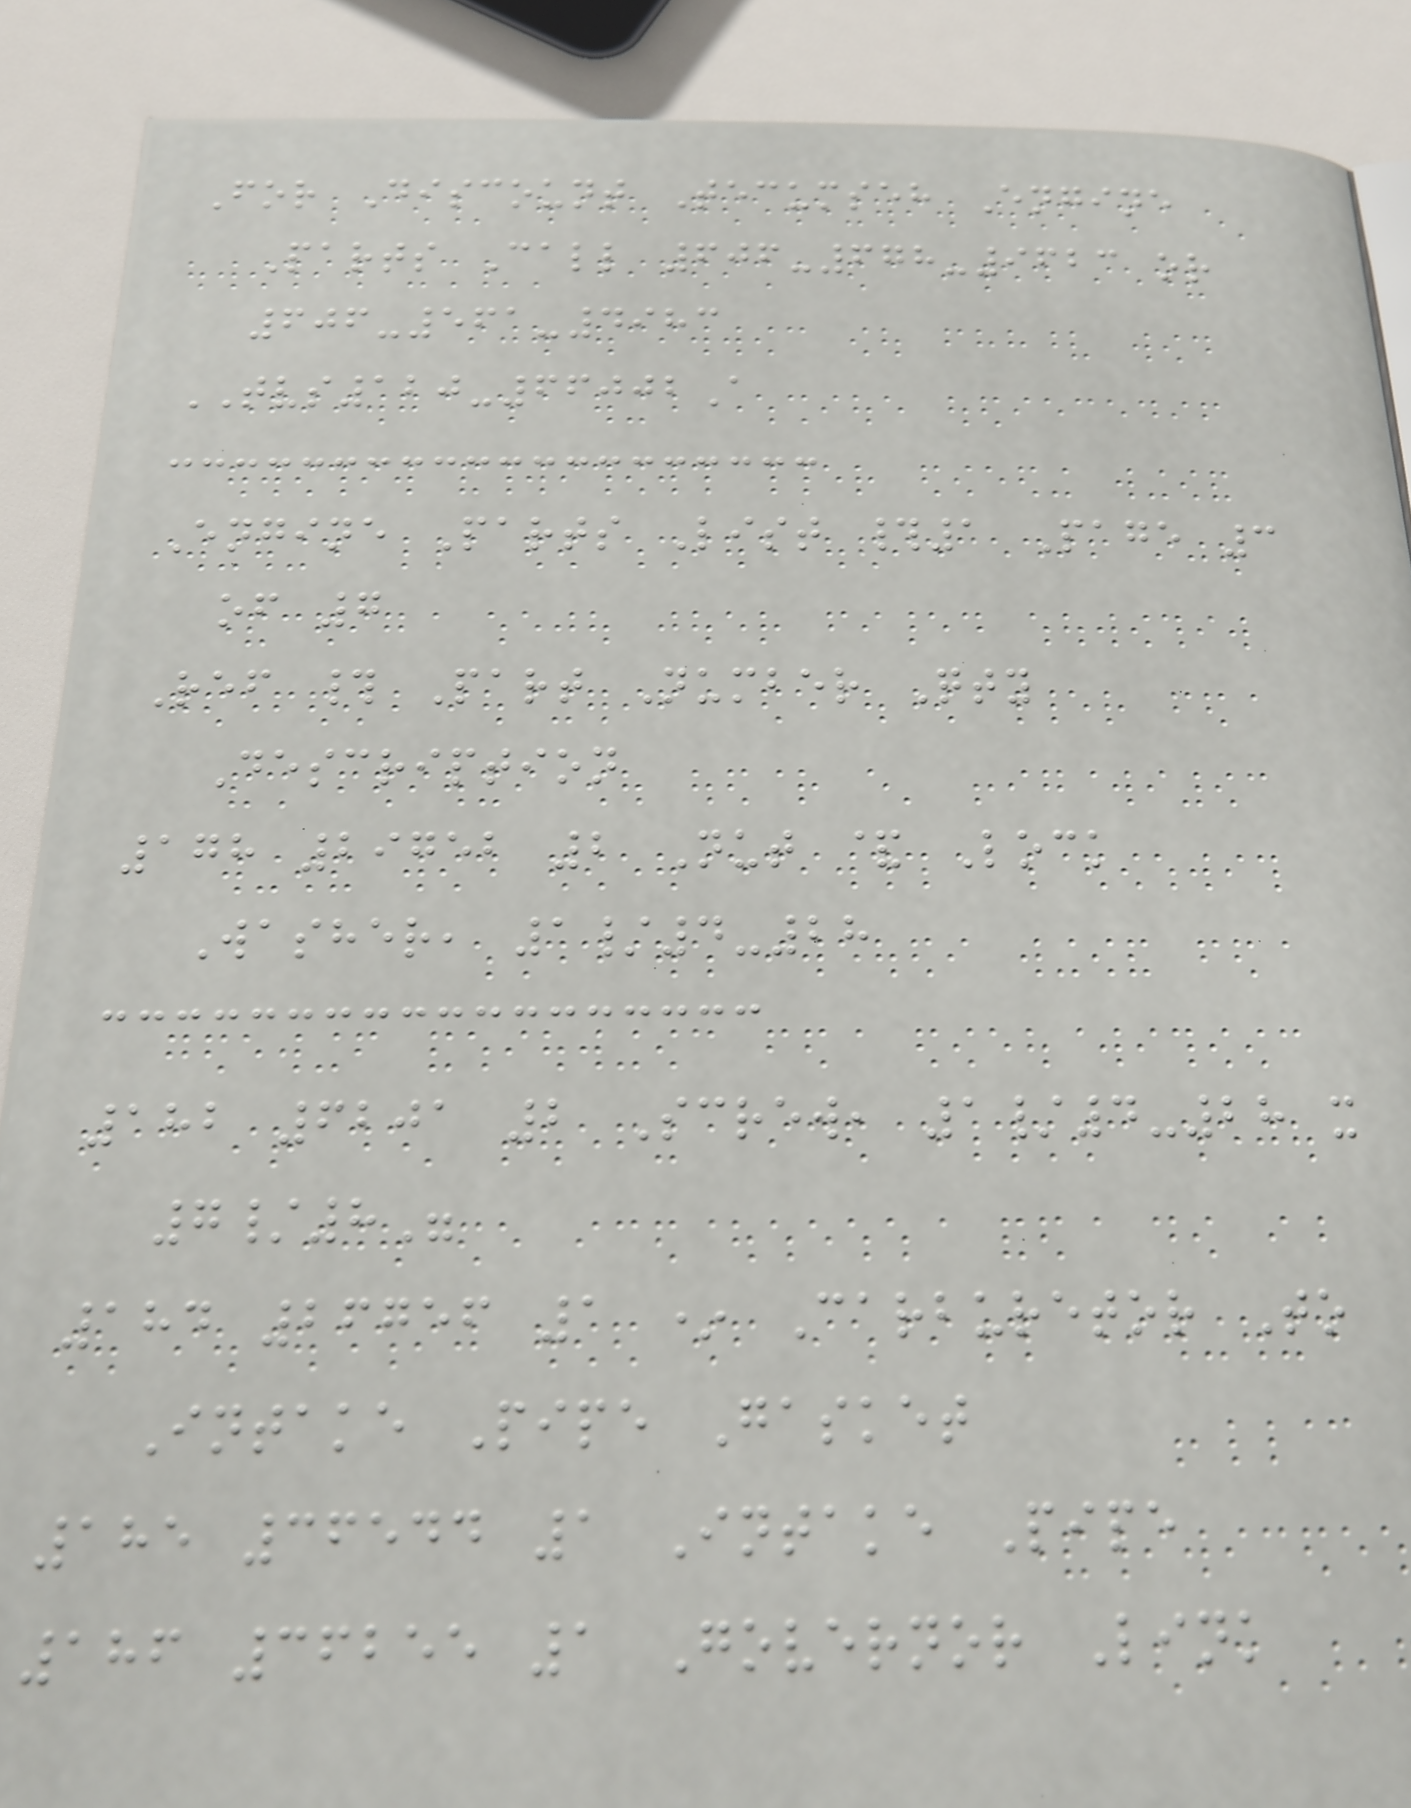For Discount Tecumseh Engine
Parts Call 606-678-9623 or
606-561-4983
TVS120-66002A
Engine Parts List #1 Page 3
of 7
Ref # Part Number Qty
Description
178 29752 2 Nut & Lock
Washer, 1/4-28
182 6201 2 Screw, 1/4-28 x
7/8"
184 26756 1 * Carburetor To
Intake Pipe Gasket
185 36544 1 Intake Pipe
186 36255 1 Governor Link
